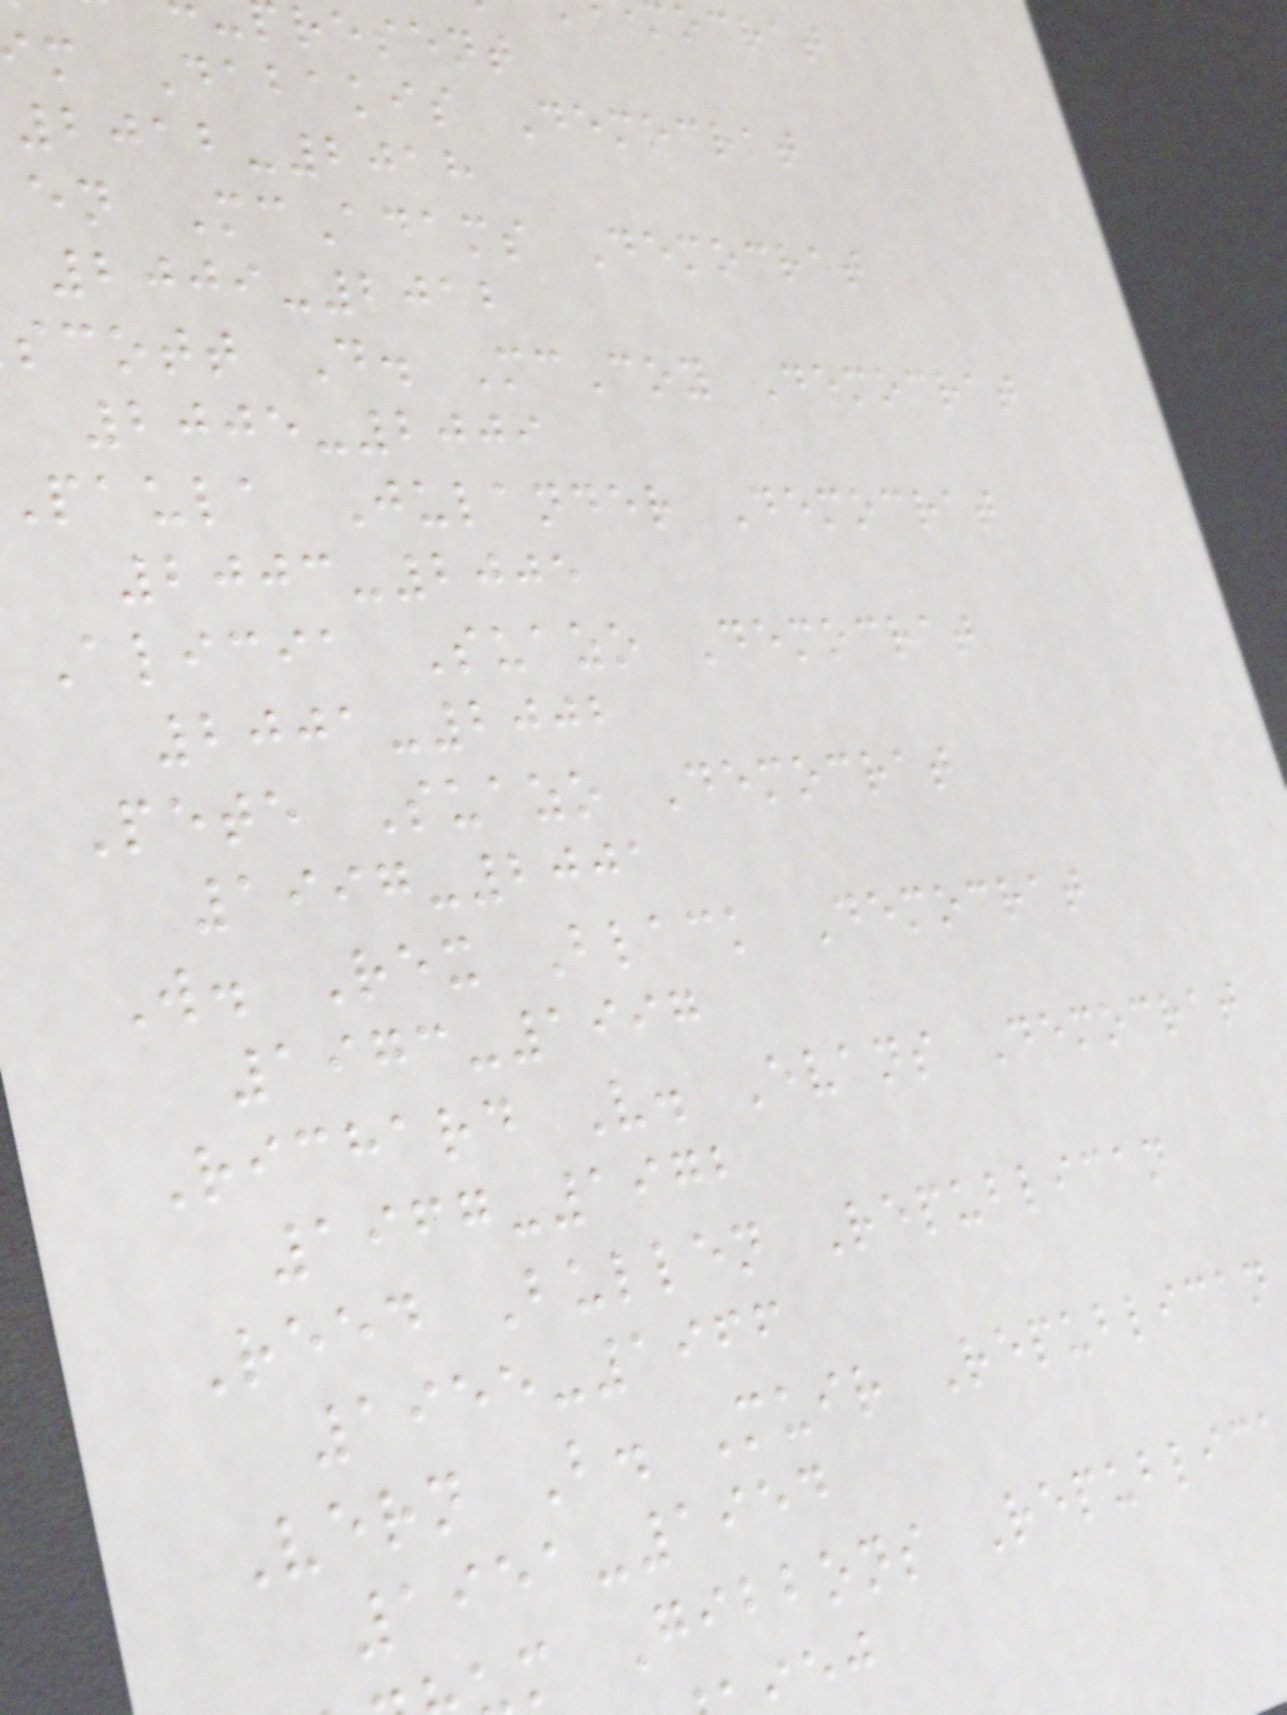resent
m Dabakis Democrat
2012-2018
en McAdams Democrat
2009-2012
scott D. McCoy Democrat
2005-2009
paula Julander Democrat
2003-2005
Alicia Suazo Democrat
2001-2002
Pete Suazo Democrat
1997-2001
W. Rex Black Democrat
1973-1997
Richard V. Evans Democrat
1967-1972
Reed Bullen Republican
1955-1966
Vern B. Muir Republican
1951-1954
m Gibbons Republic
